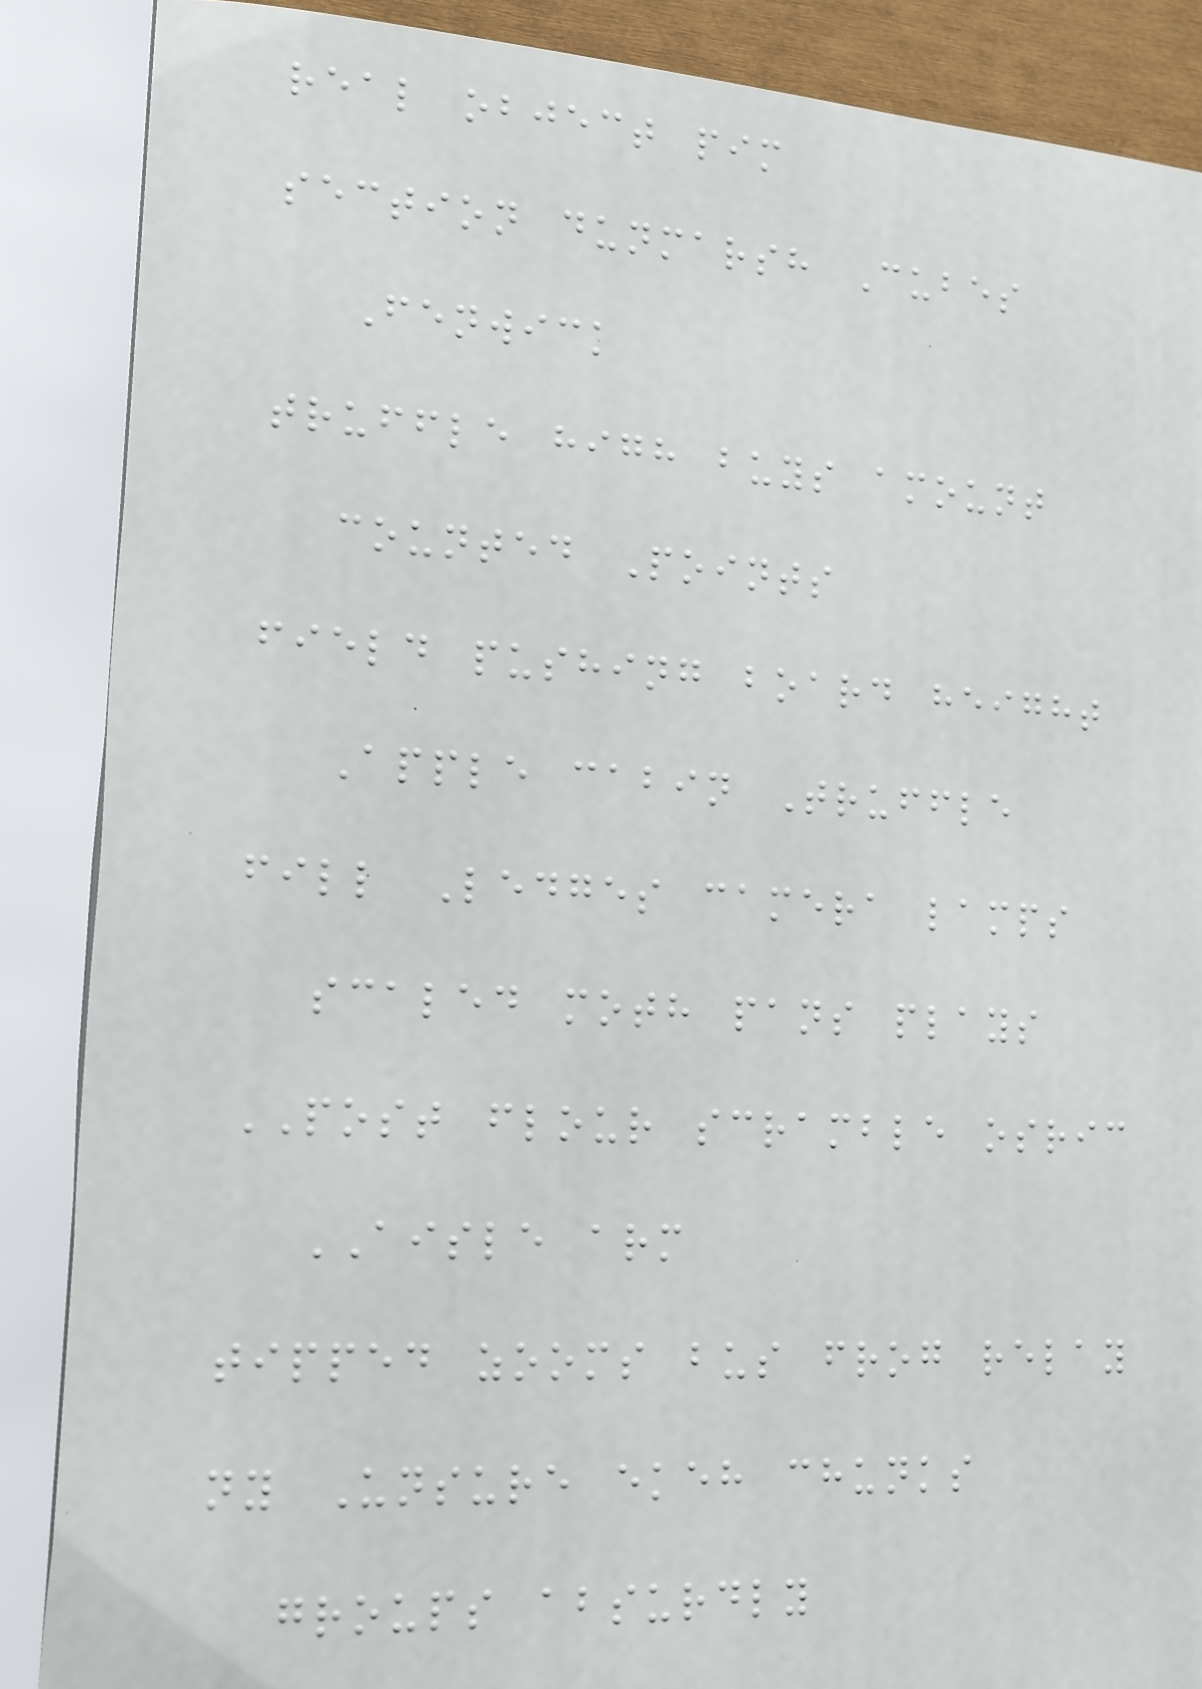real object pim
section dunmarsh Cubes
Fenwick
truffle high buys amount
counted Points
field pushing board height
Apple cabin Truffle
fill Ledges camera lamps
scaled moth pans plays
POST flour scramble osric
AISLE arm
tipped zooms bus frog relay
ny Unsure ekeh chunks
groups absurdly
